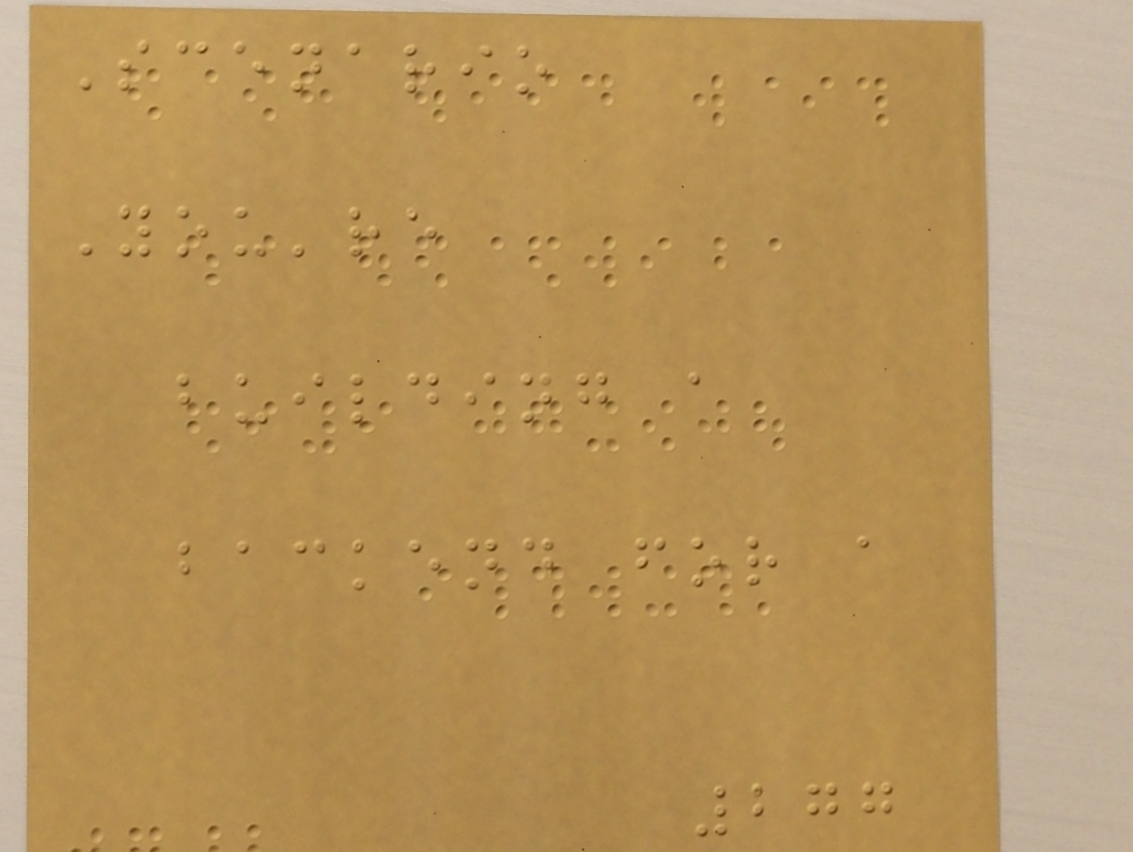Scenario
You're
building a
backend for a
277
